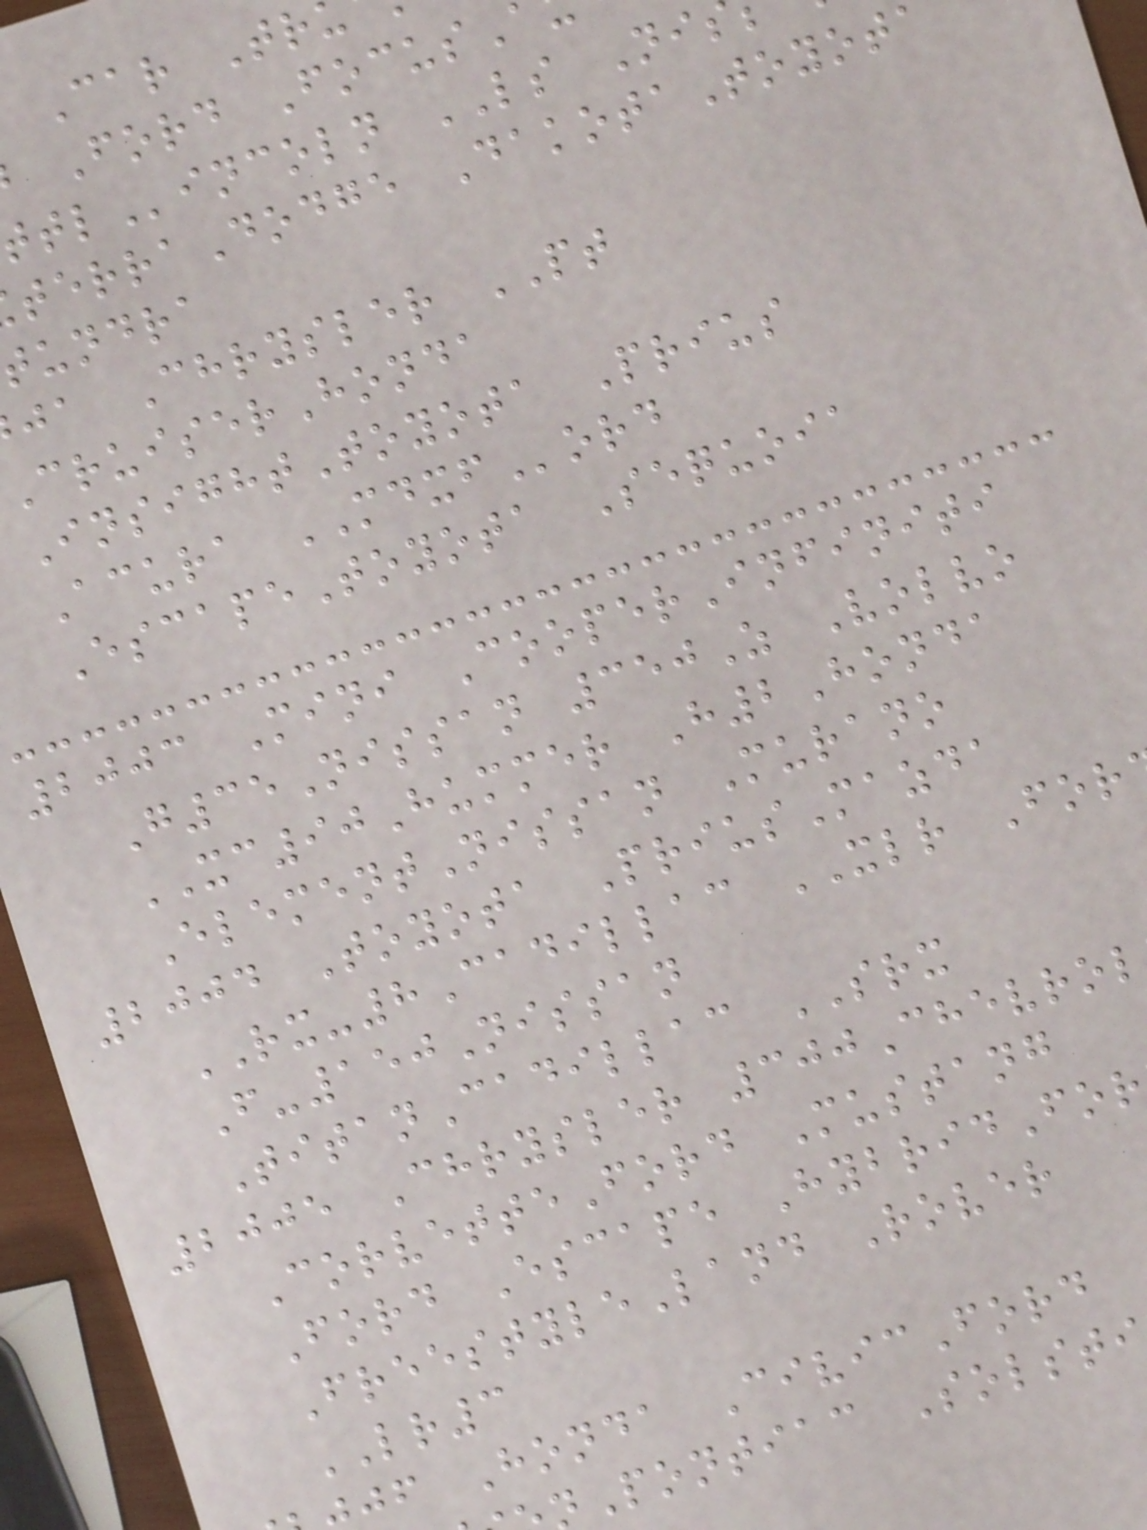Car Tr
Ford Focus
incoln LS Ni
terraDodge DakotaToyot
tundra
ja Chrysler PT
CruiserHonda
InsightToyota Prius
Acura MDXFord
EscapeToyota Sequoia
2003 Mini CooperInfiniti
G35Nissan 350Z Volvo
XC90Hummer H2Honda
ElementNissan Murano
2004 Toyota PriusMazda
RX-8Cadillac XLR For
F-150Nissan
TitanCadillac SRX
2005 Chrysler 300Chevrol
CorvetteFord Mustang
Ford Escape HybridFor
FreestyleLand Rover
LR3
jf Honda CivicFord
Pontiac Solsti
